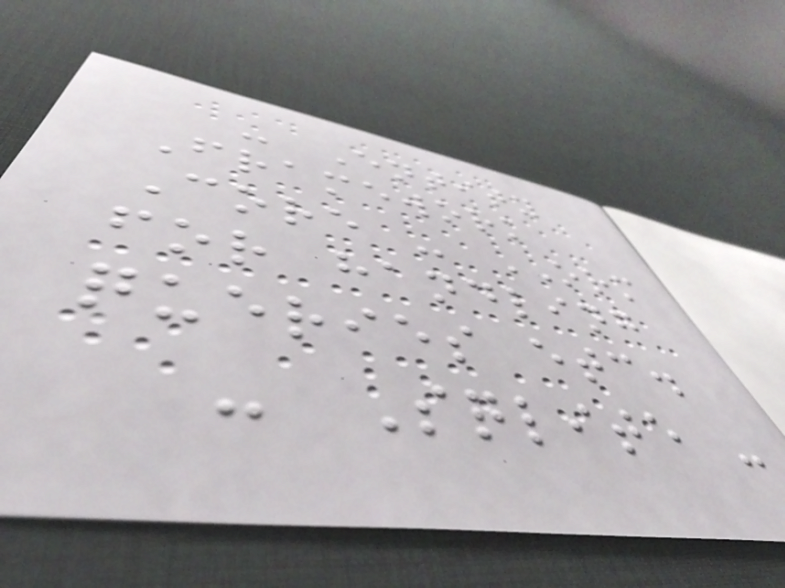- Entity
Framework
Core - ORM
for handling
queries etc.
- Sqlite -
